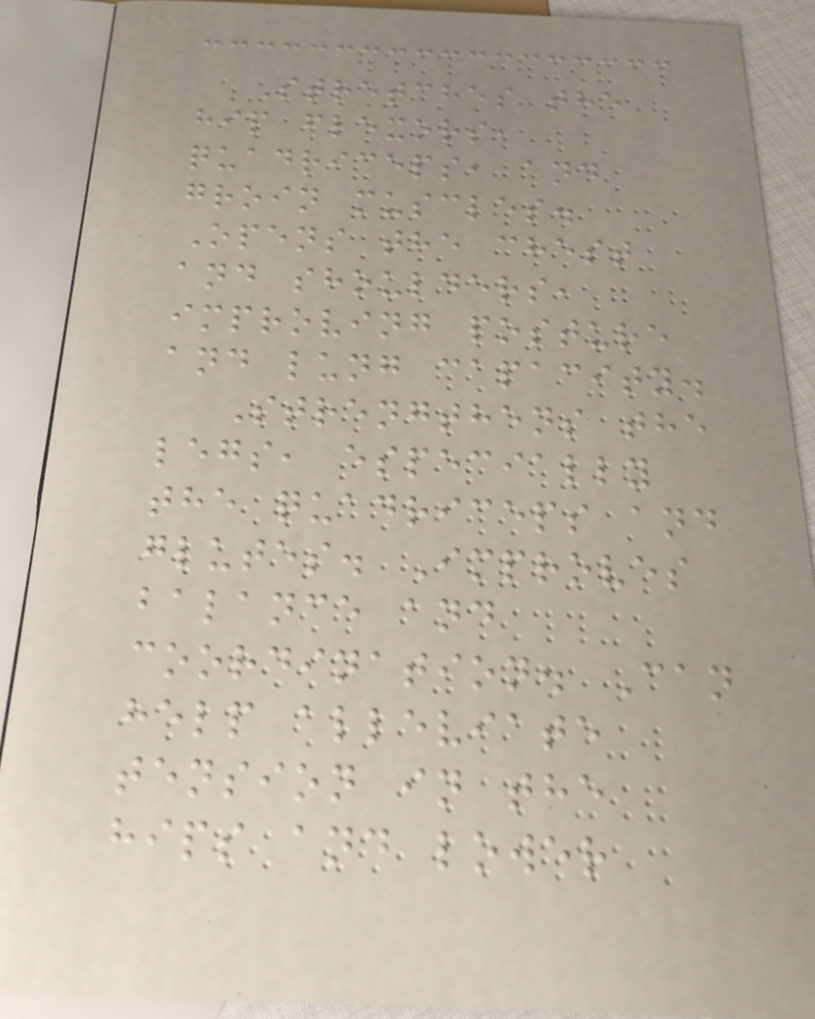Stretches the
hip flexors,
quadriceps, and
groin muscles.
Opens the chest
and shoulders,
improving posture
and lung capacity.
Strengthens the
legs, especially
the quadriceps and
glutes. Improves
balance and
coordination. Can
help alleviate
tension in the
hips and lower
